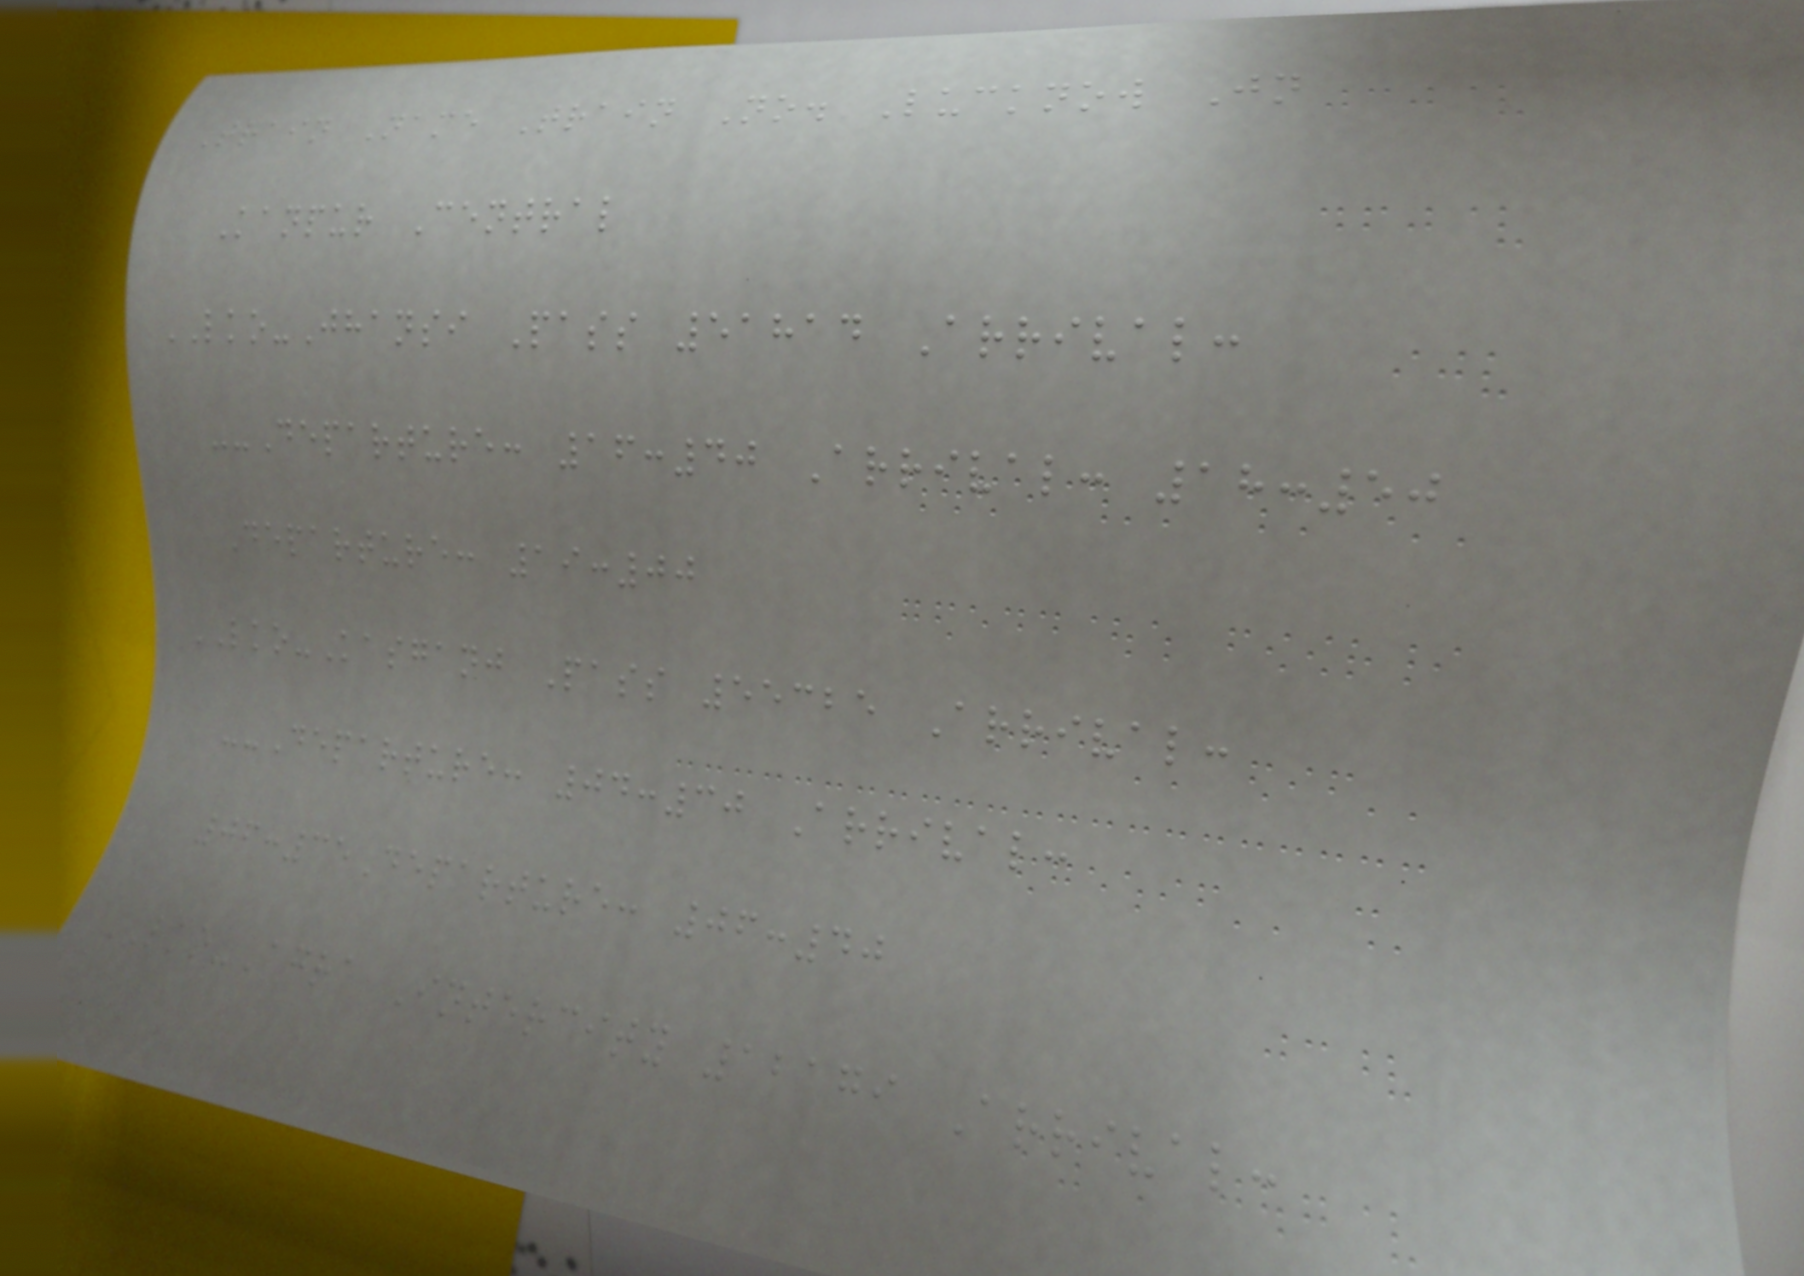Train Name Train No. Lucknow Jn
Kanpur Central
LKO-Jhansi Pass 51814 Arrival:
--Departure: 16:40 Arrival: 18:50
Departure: 19:00
LKO-Kasganj Pass 55325 Arrival:
--Departure: 04:30 Arrival:
06:35Departure: 06:40
LKO-Agra Intercity 12179 Arrival:
